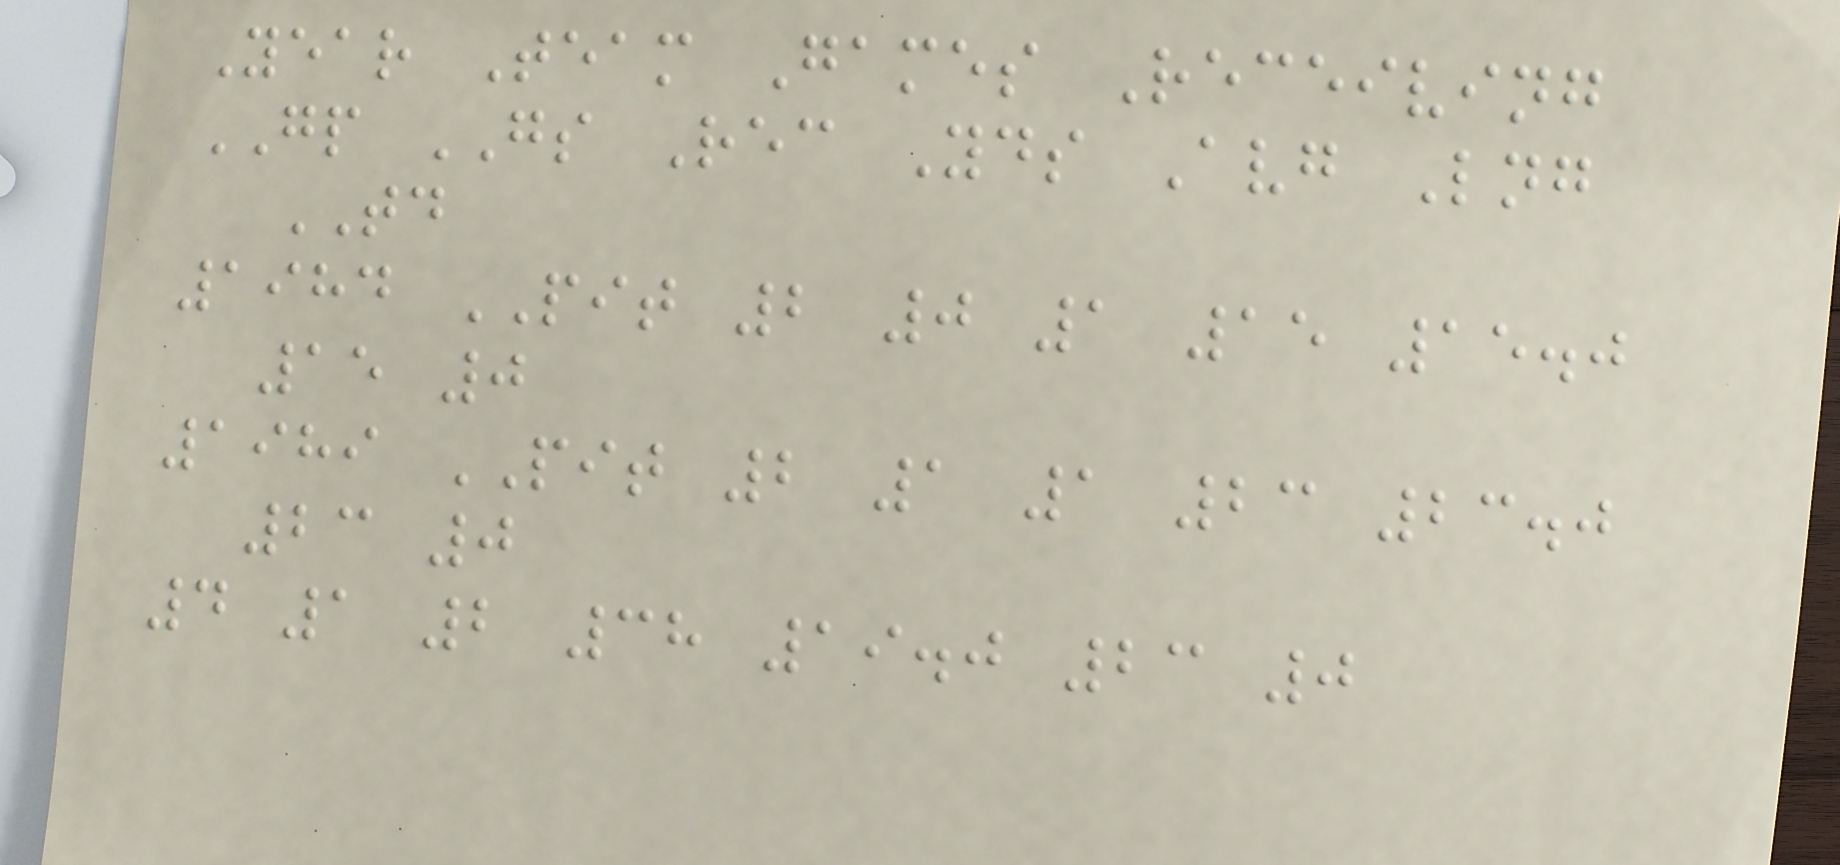Year Team Games Receiving
GP GS Rec Yds Avg Lng
TD
1984 PIT 2 0 1 15 15.0
15 0
1989 PIT 2 1 1 23 23.0
23 0
4 1 2 38 19.0 23 0
